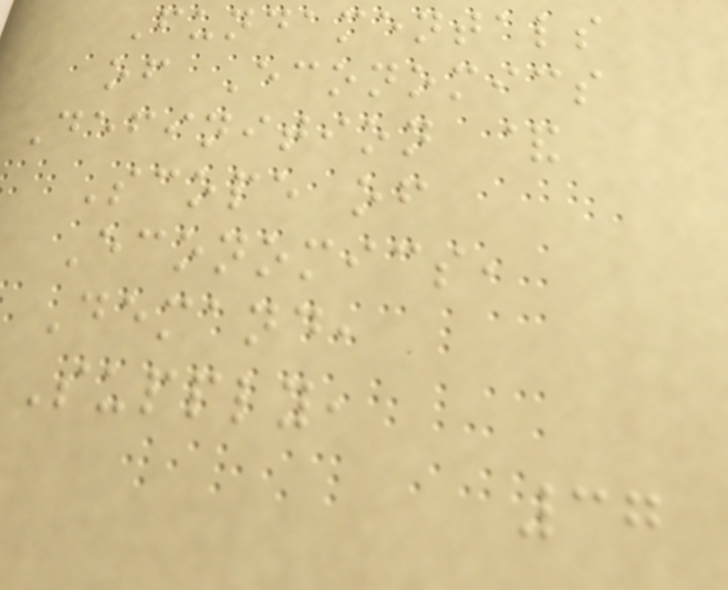Fundamentals
of Economics
Definition &
Scope of
Economics,
Demand,
Supply,
37
